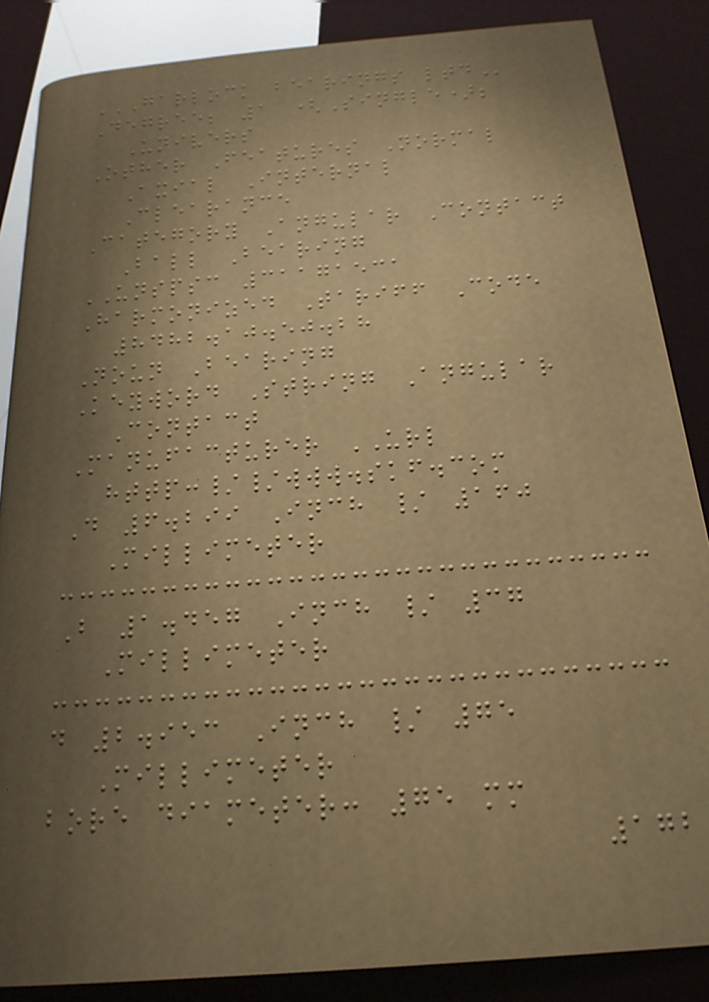GARLOCK BEARINGS LTD
Degree; 1 (Single);
Univers
Other Features Normal
Axial Internal
Clearance
Category Angular Contact
Ball Bearing
UNSPSC 31171531
Harmonized Tariff Code
8482.10.50.28
Noun Bearing
Keyword String Angular
Contact
Manufacturer URL
http://www.skf.com
D 6.299 Inch / 160
Millimeter
B 1.457 Inch / 37
Millimeter
d 2.953 Inch / 75
Millimeter
bore diameter: 75 mm
172
